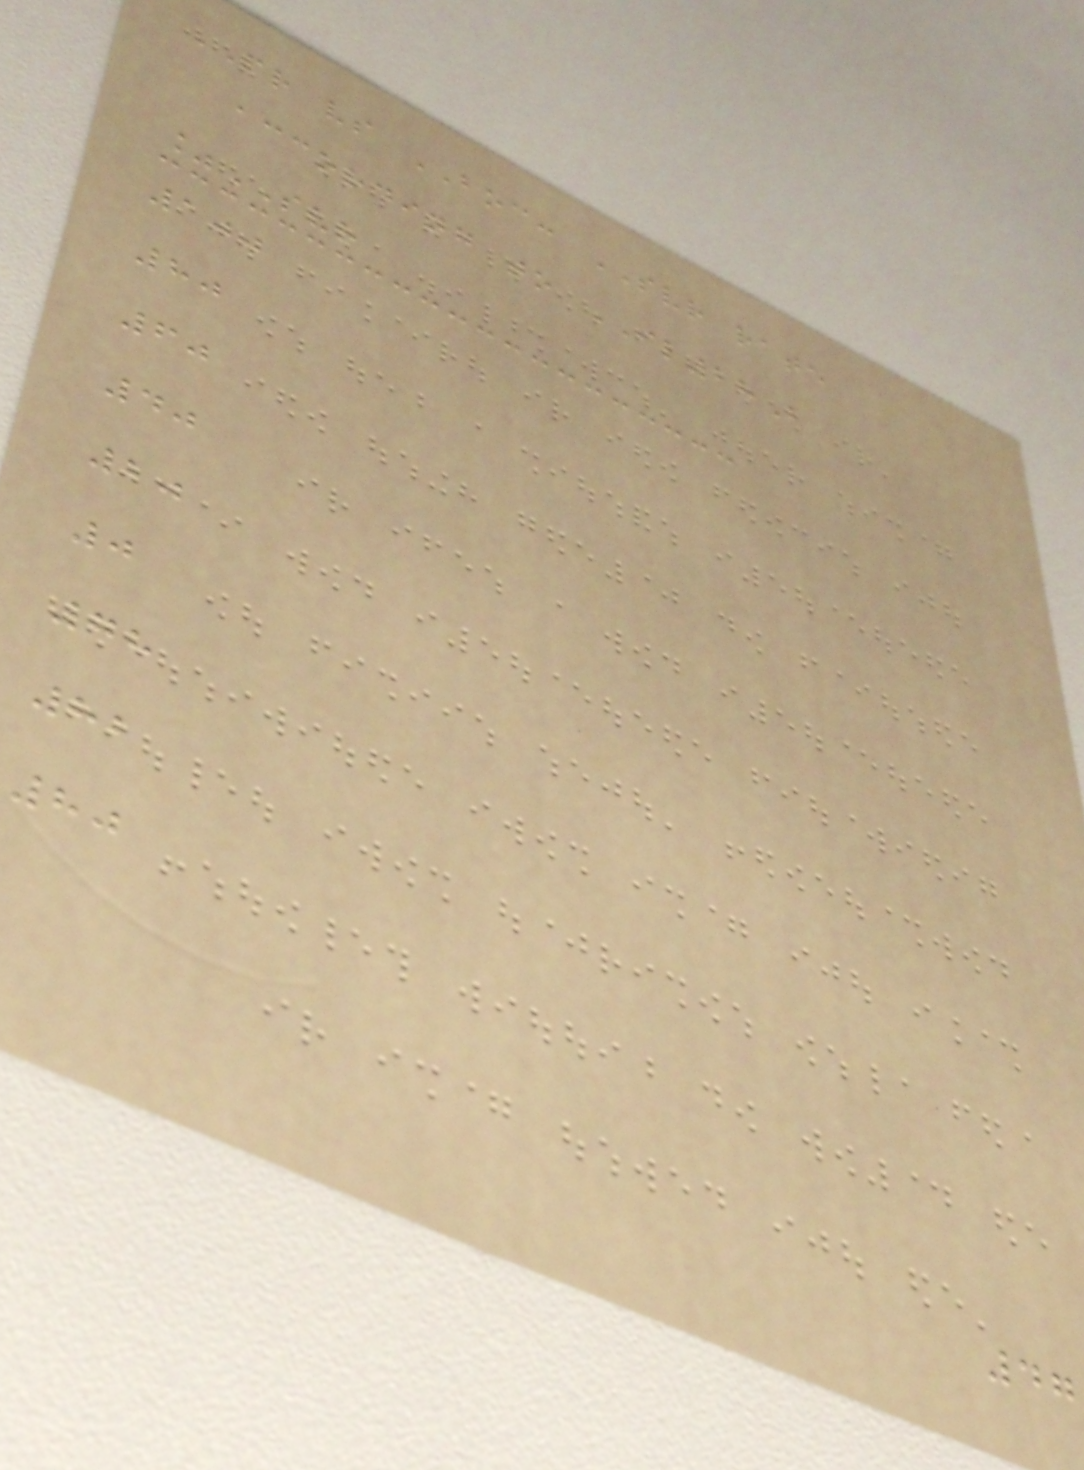PR vs BOC: SVR rate
according to IL28B
%SVR
100
80
60
40
20
0
78
82
80
47
